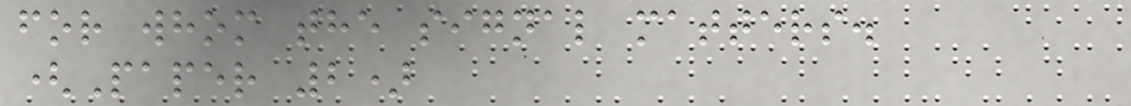for whom the signal matters.
(Paper 2)
